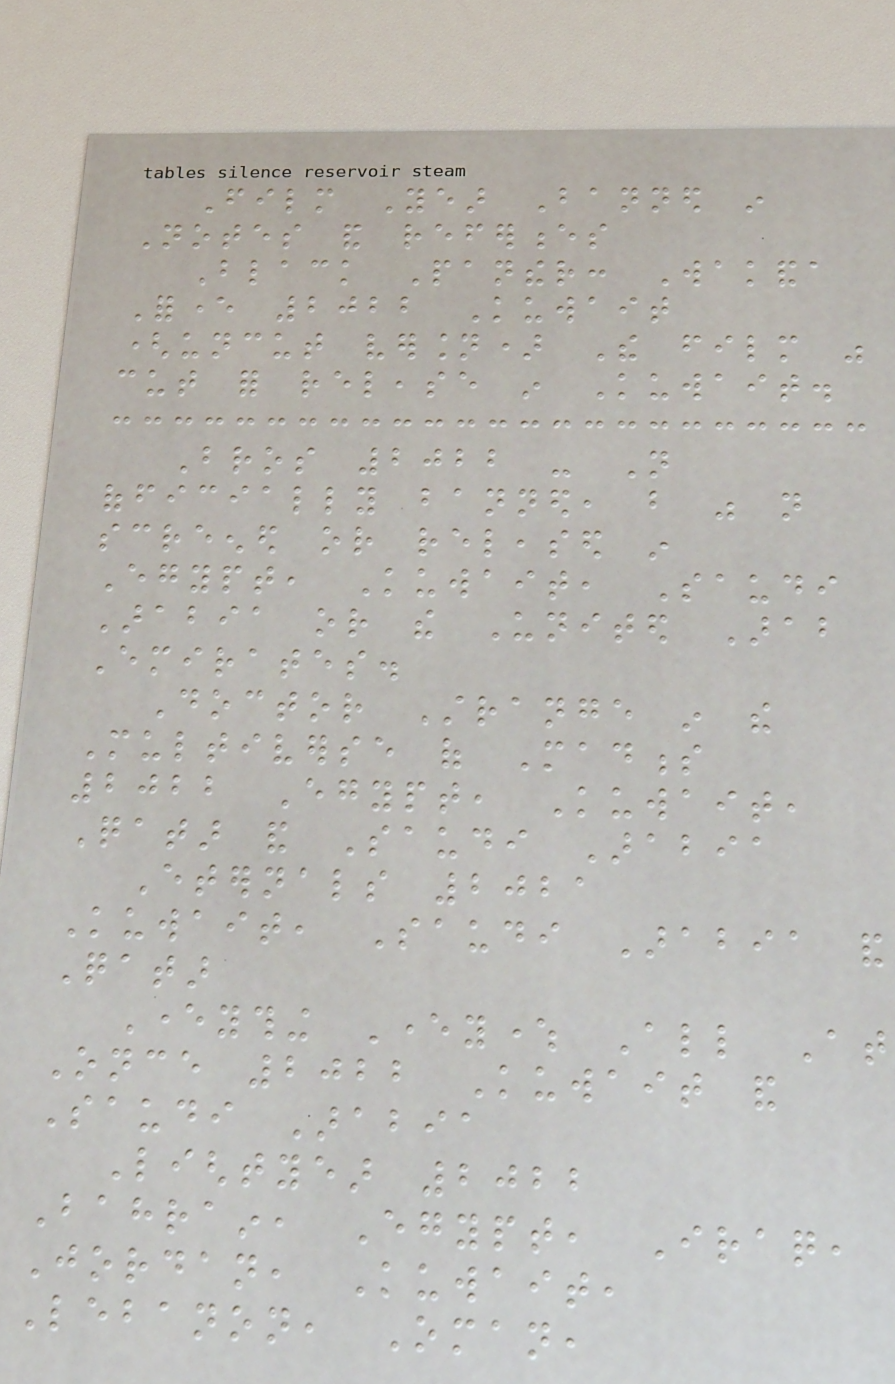Film Year Banned in
Notes and references
Black Panther: Wakanda
Forever 2022 Kuwait
(uncut version) The film was
cut for release in Kuwait.
Bros 2022 - Not
officially banned, but was not
screened or released in
Egypt, Kuwait, Saudi
Arabia or the United Arab
Emirates.
Doctor Strange in the
Multiverse of Madness
2022 Egypt, Kuwait,
Qatar and Saudi Arabia
Eternals 2021
Kuwait, Saudi Arabia and
Qatar
Everything Everywhere All At
Once 2022 Kuwait and
Saudi Arabia
Lightyear 2022
Bahrain, Egypt, Iraq,
Jordan, Kuwait,
Lebanon, Oman,
